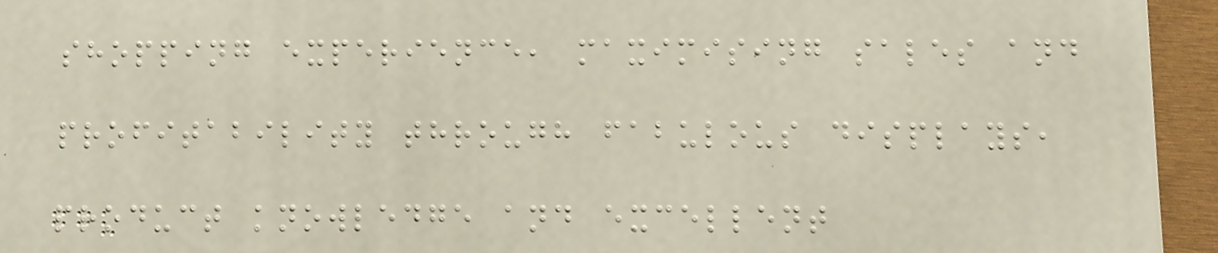shopping experience, maximising sales and
profitability through fabulous displays,
product knowledge and excellent
